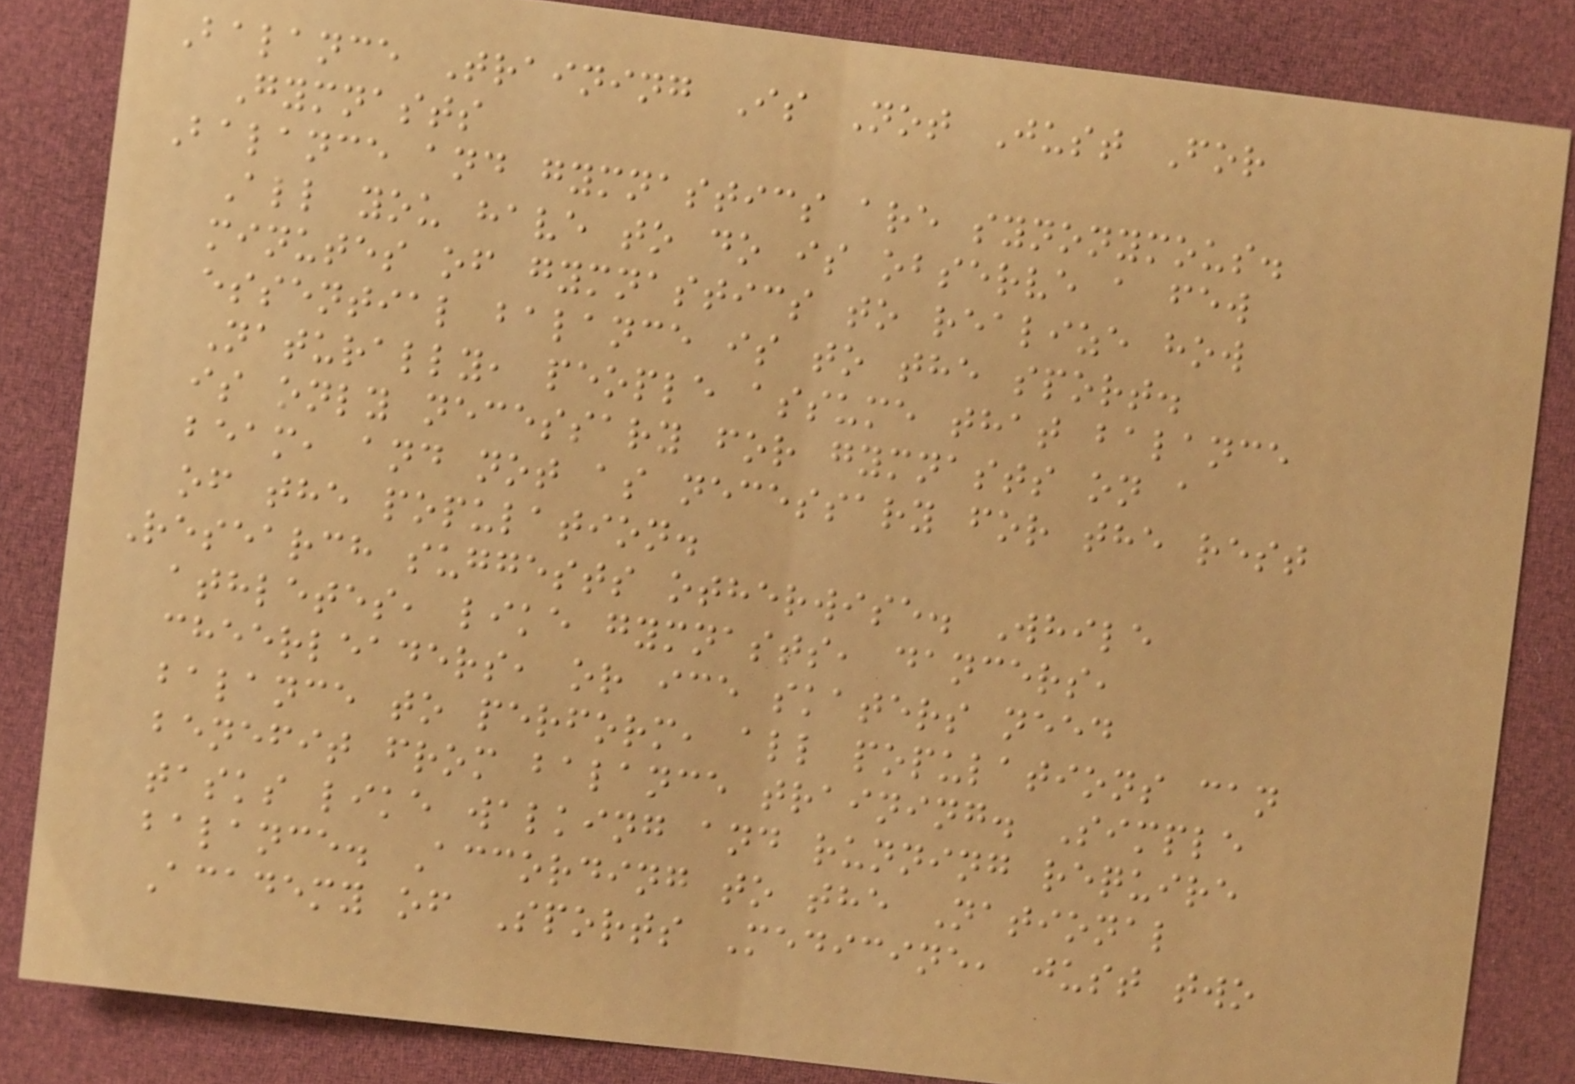Balance Training Is Not Just For
Gymnasts
Balance and gymnastics are synonymous.
All you have to do is observe a few
minutes of gymnastics to realize how
essential balance is to the sport.
Naturally, people assume that balance
is only necessary for gymnasts on a
beam, and not as necessary for the rest
of the population.
Research suggests otherwise. While
athletes, like gymnasts, dancers,
cheerleaders, or ice skaters need
balance to perform, all populations can
benefit from balance training. Simple
tasks like walking and running require
balance. According to the National
Academy of Sports Medicine, just two
